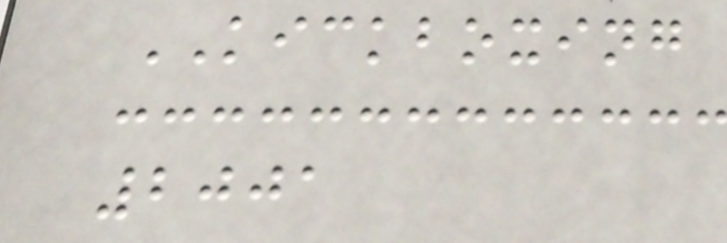KICKBOXING
2001
